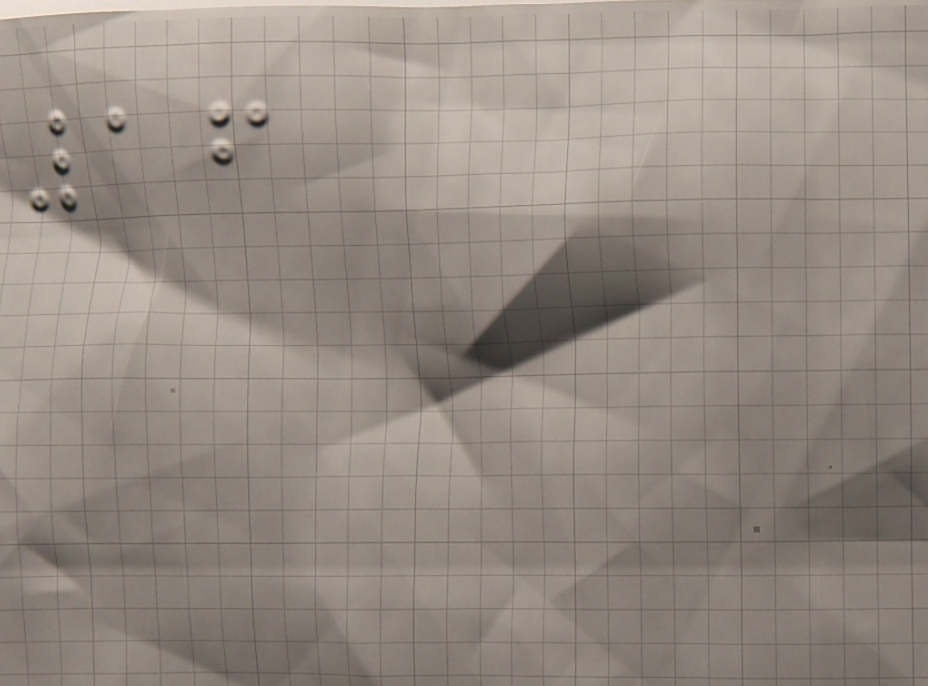16
